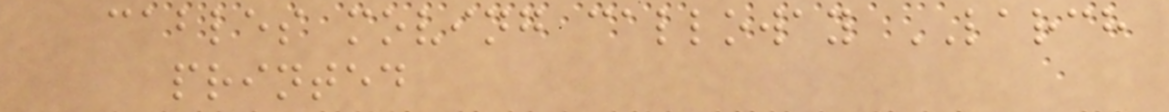cables moving calloway LARCH
printed
